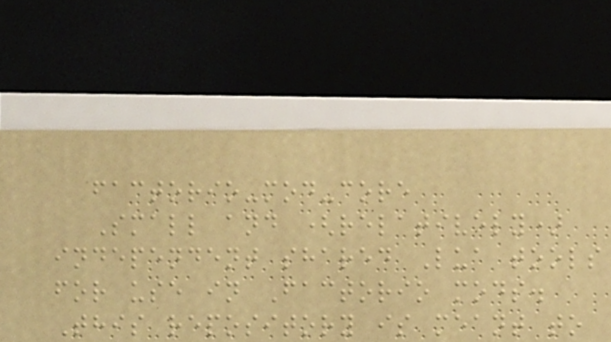factorio-mod-core
Small and (relatively)
independent shared Lua tools
for use in Factorio mods.
This repository is meant to
